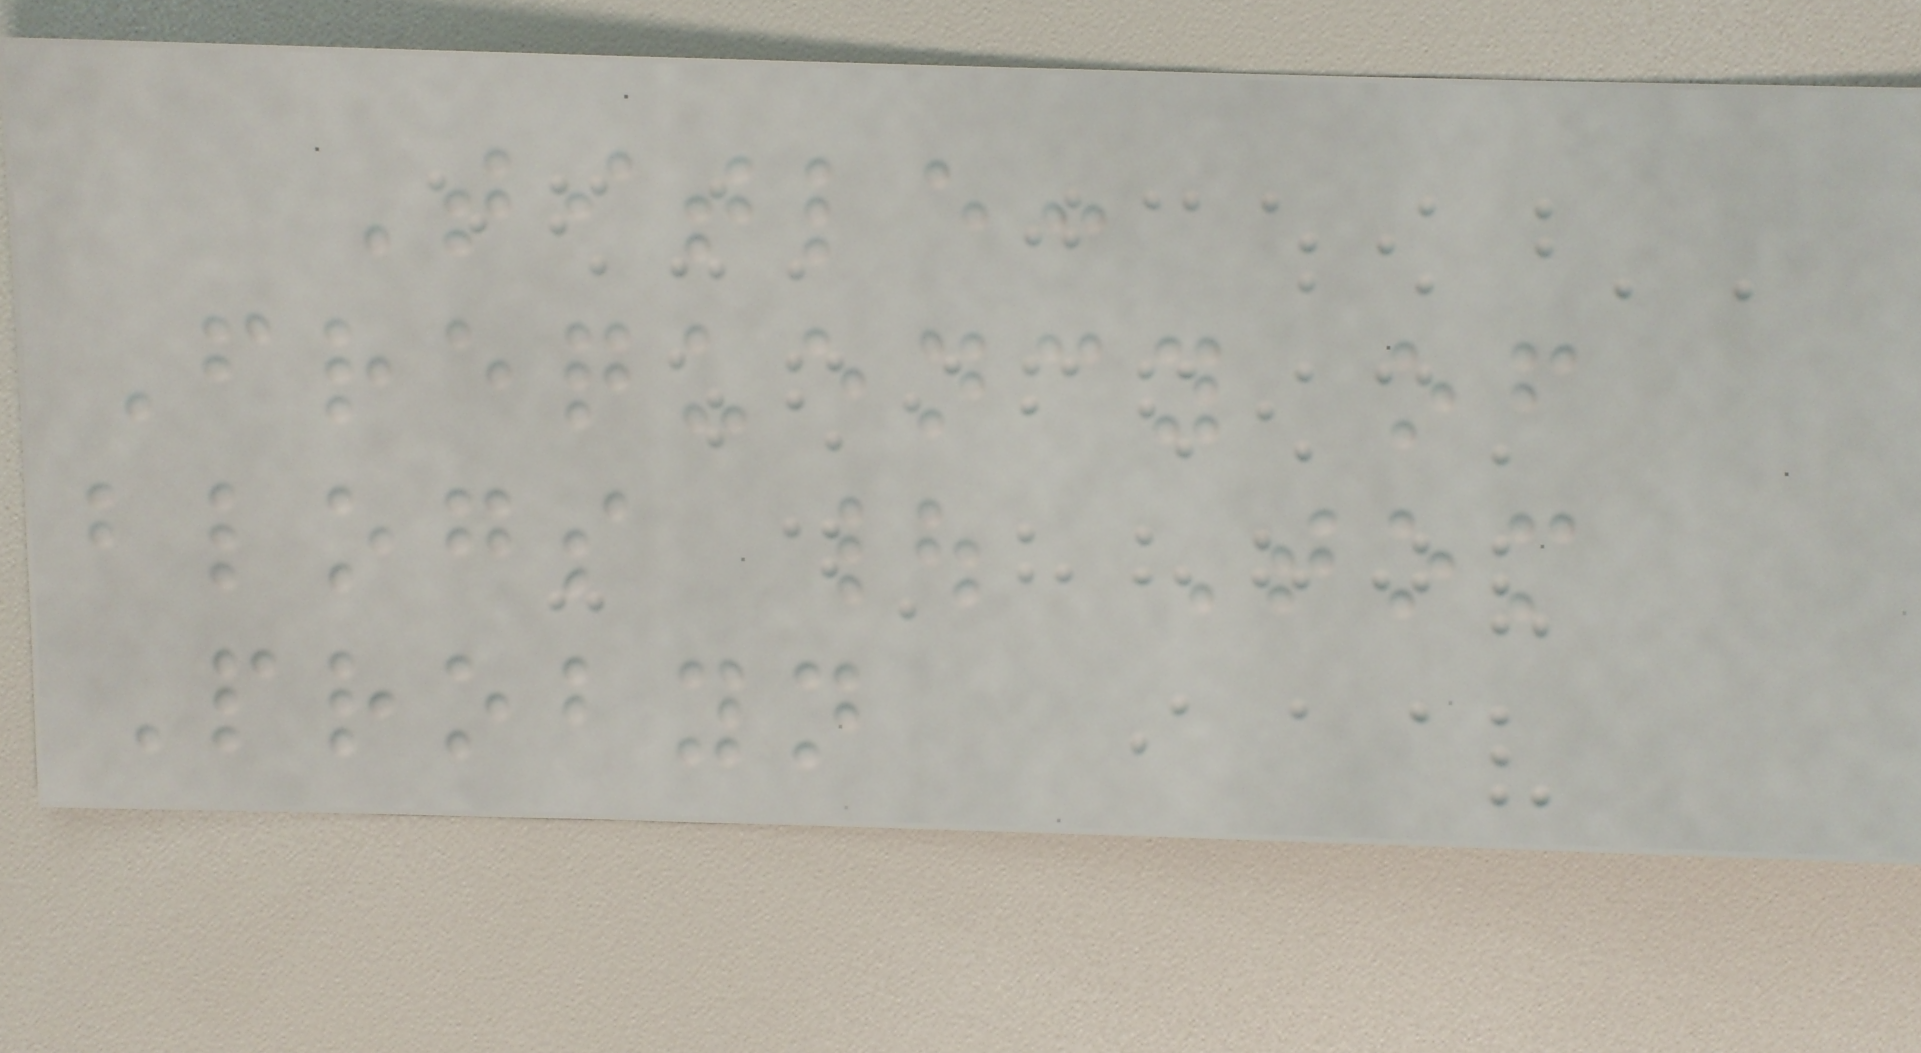Title:
Frequency of
blogs | Tom
Probyn
